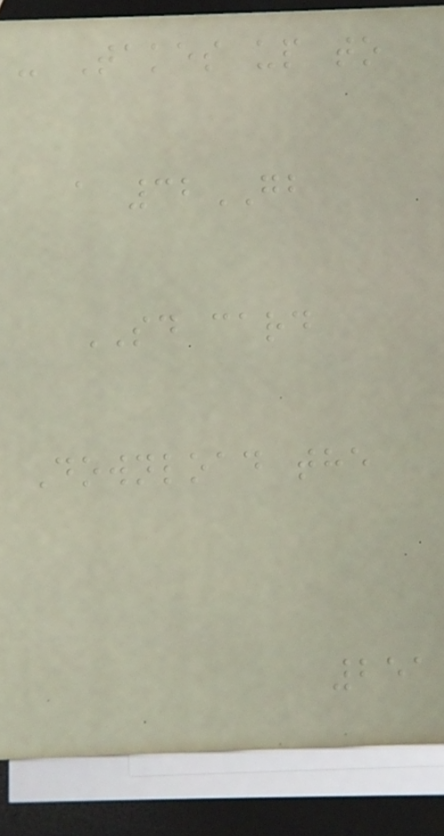- Takes up to
a 32GB
SD card
Download the
251
